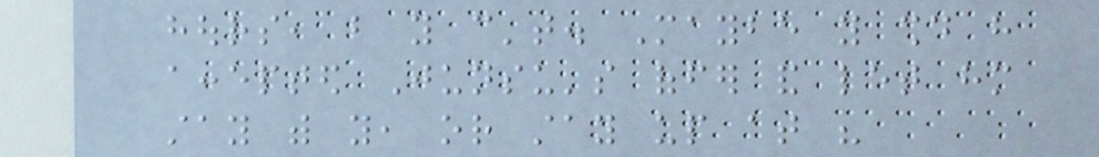hours, but you can't. Maybe you should have
accepted Junsu's offer and let him
stay with you, or stay up at his
